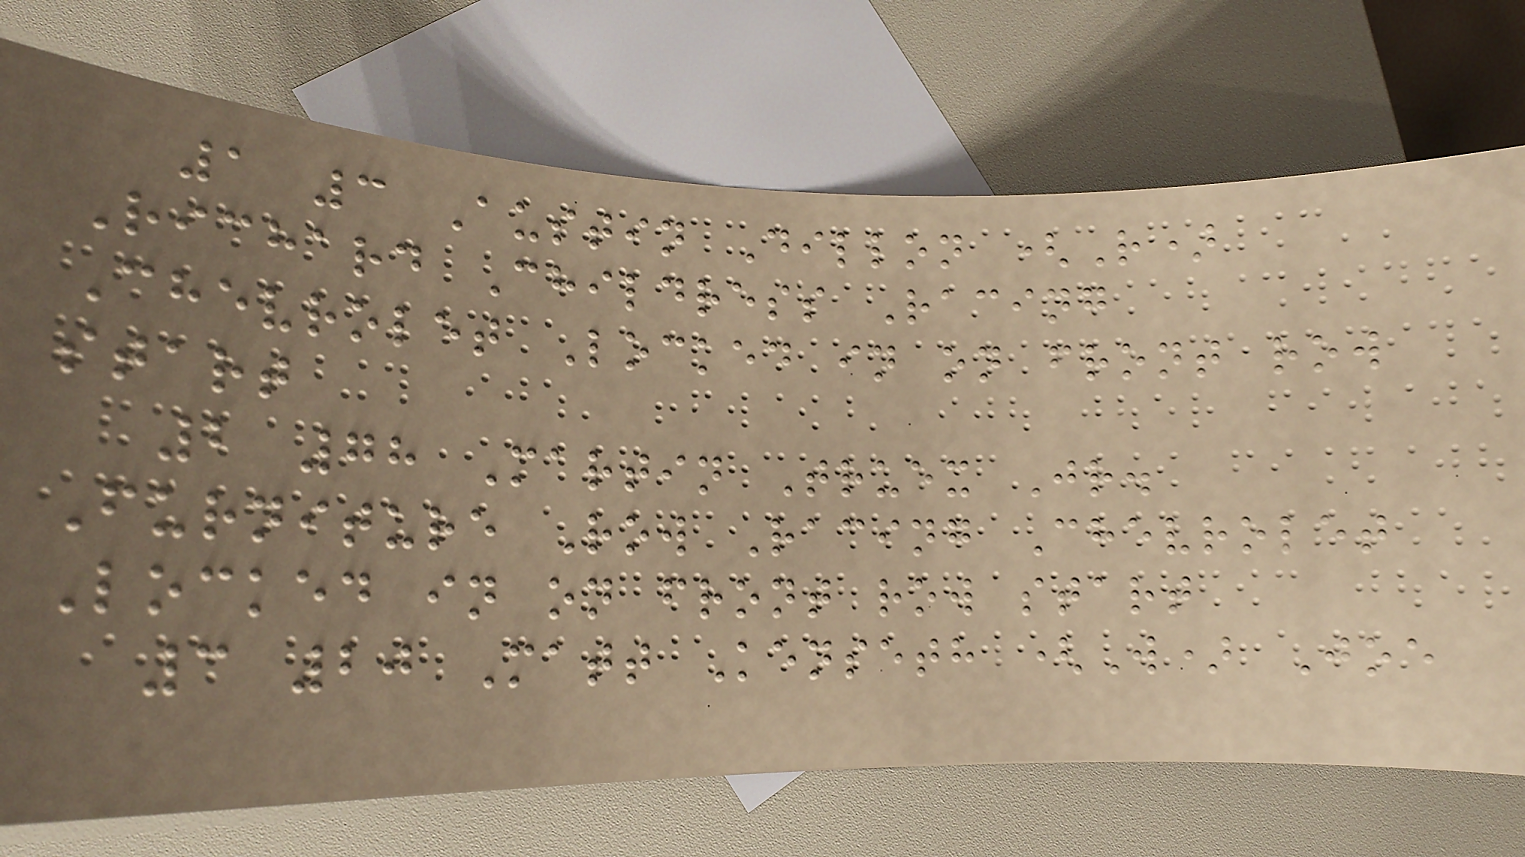1 3 Austin Dillon (R)
Richard Childress Racing
Chevrolet Locked in on front row
start
2 78 Martin Truex Jr.
Furniture Row Racing Chevrolet
Locked in on front row start
3 20 Matt Kenseth (W) Joe
